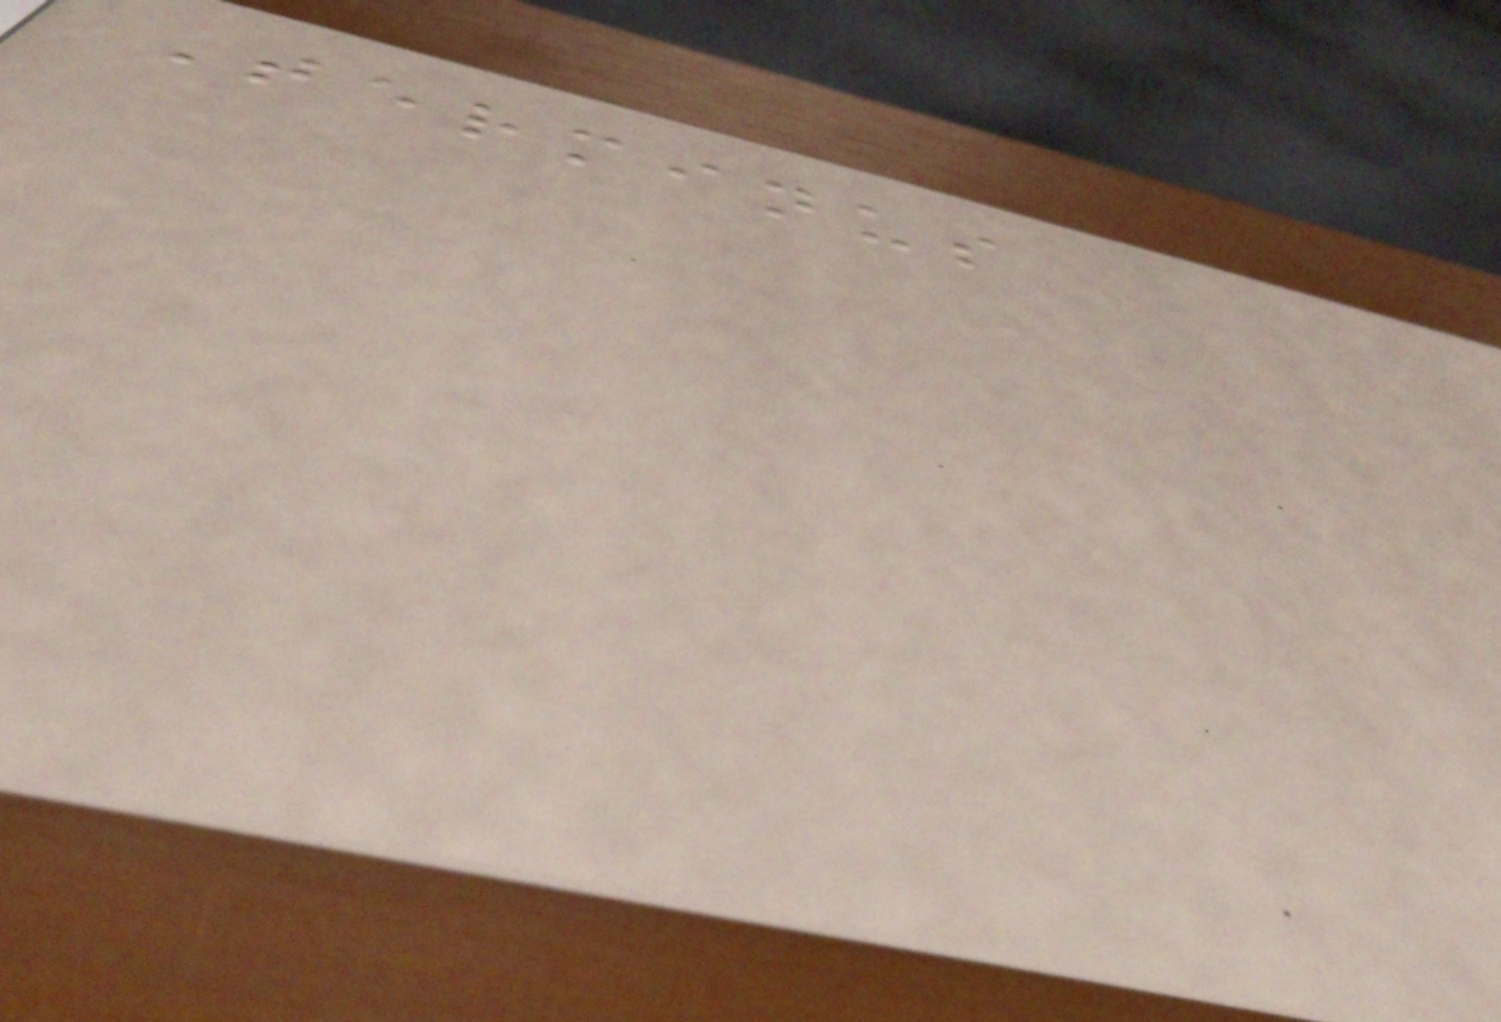Terminus
